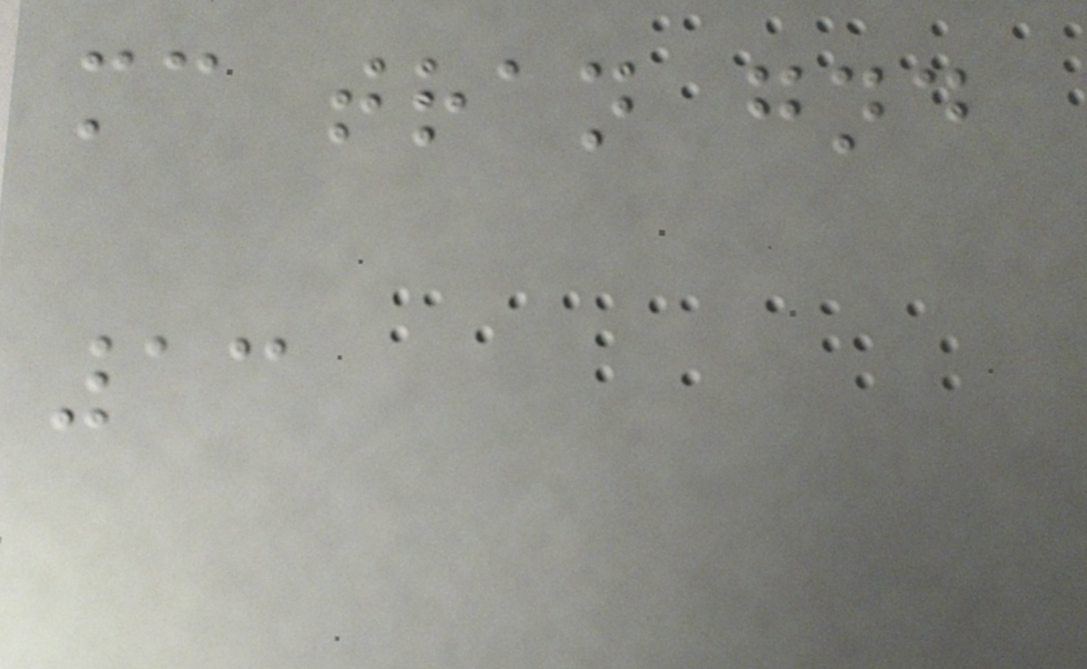mc tran gnd
13
